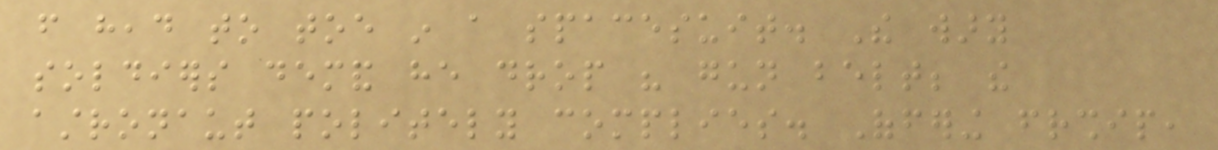from head to toe in a spacesuit. The wary
soldiers demand he drop his gun belt; the
astronaut politely complies. Offering friendship,
